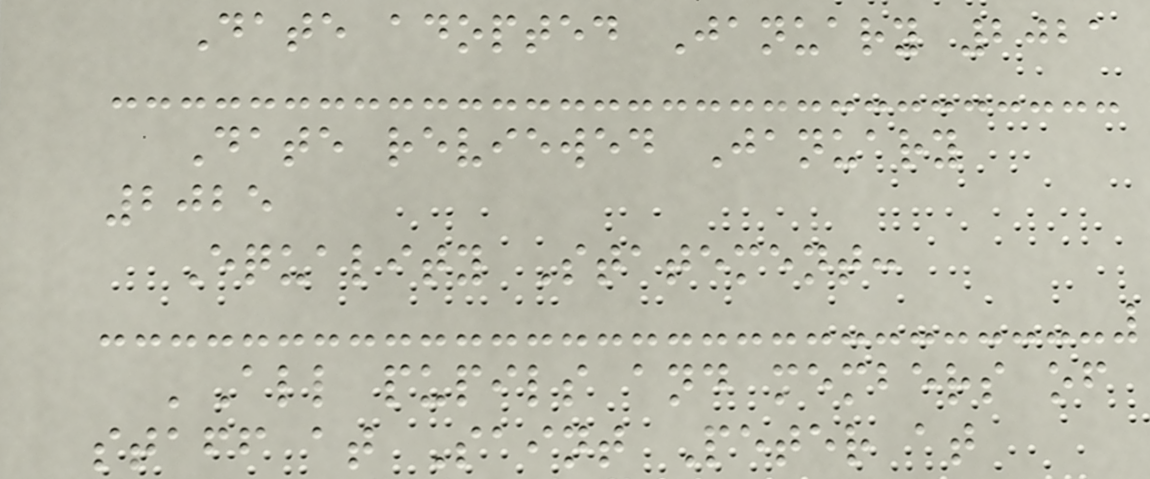Date adopted January 2021
Date reviewed January
2025
Equality Statement:
'All pupils and members of
staff at Saint Peter at
